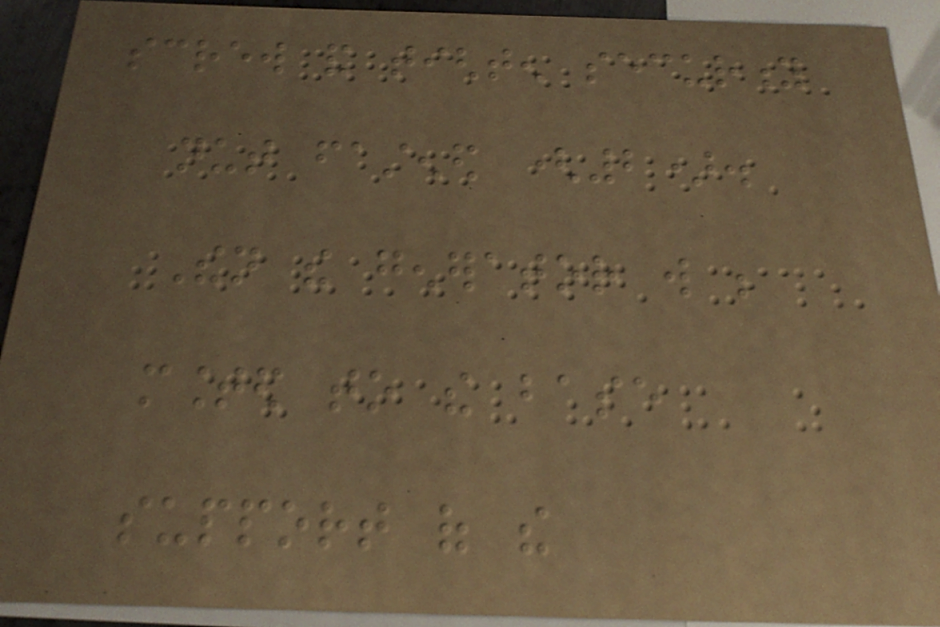screw and tighten security
nut fastened (2).
Then the generator will be
mounted to the base
support of the
